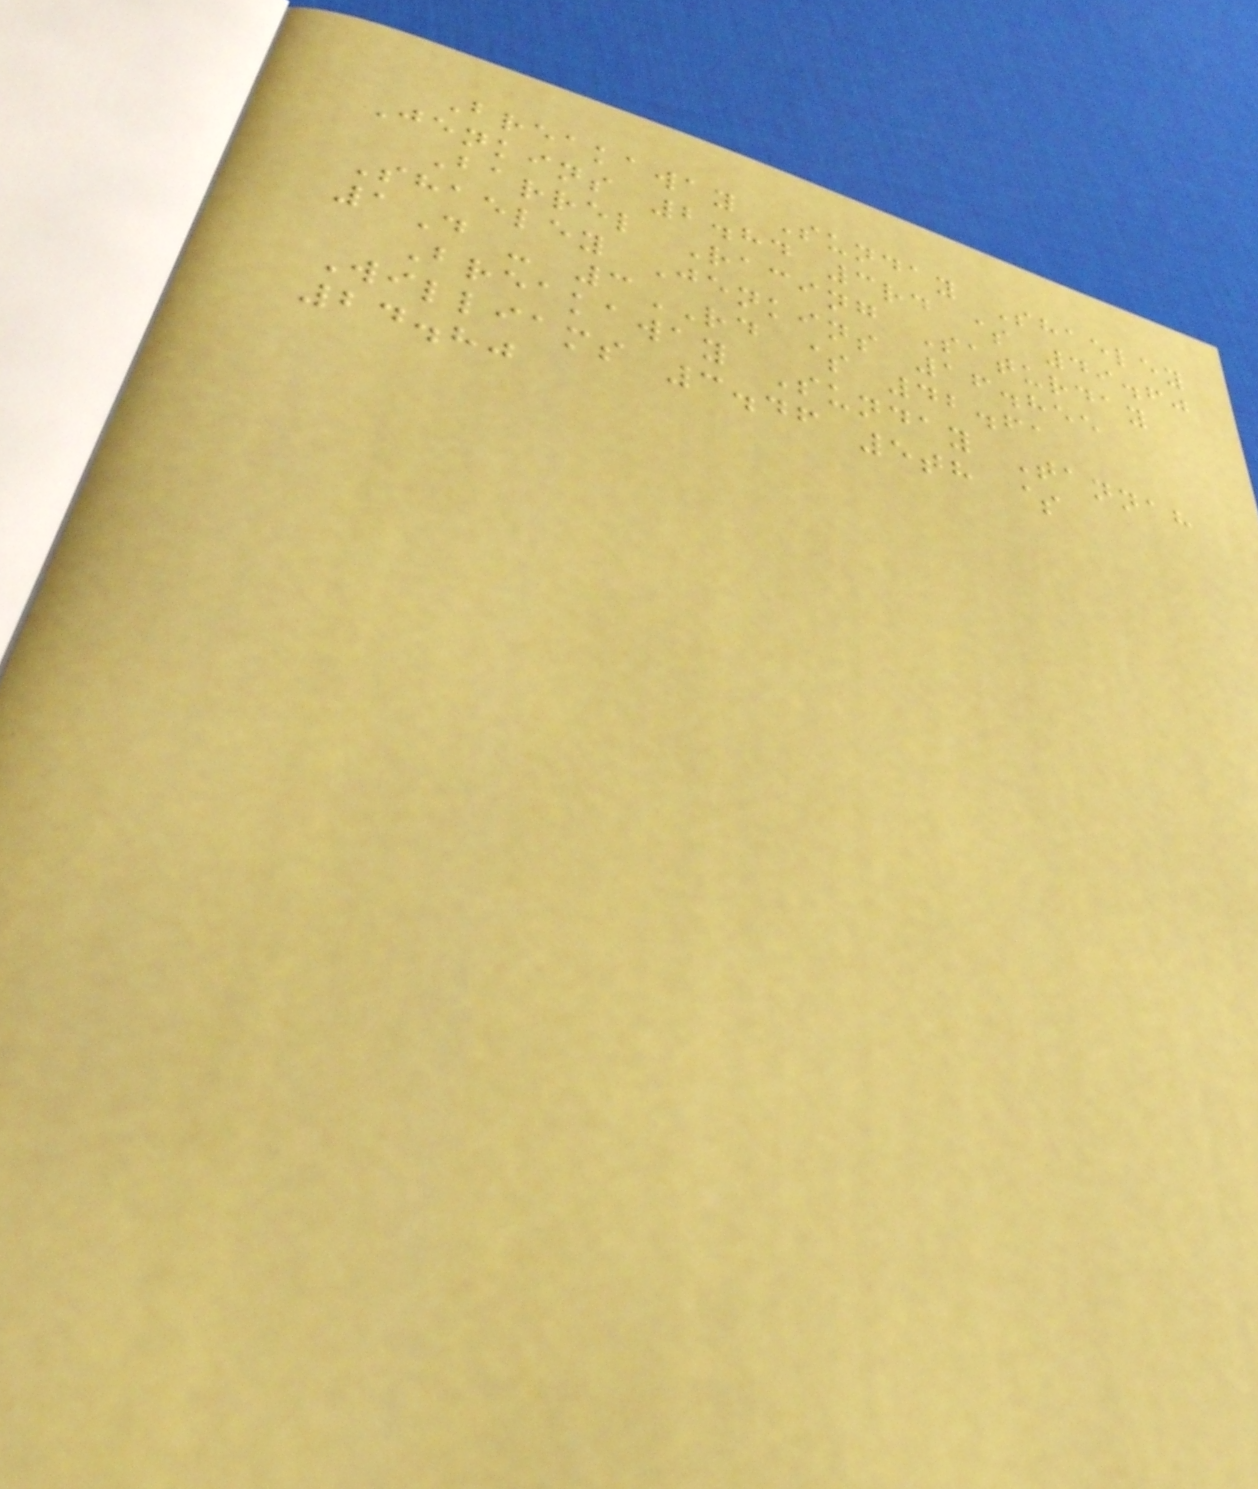Breakaway Sunday Shaeley
Jenkins 2.84 3rd $ 49.60
Barrel Racing Saturday
Shaeley Jenkins 16.855
1D - 3RD $ 42.61
Breakaway Sunday Tannah
Williams 3.46 5th $
24.80
